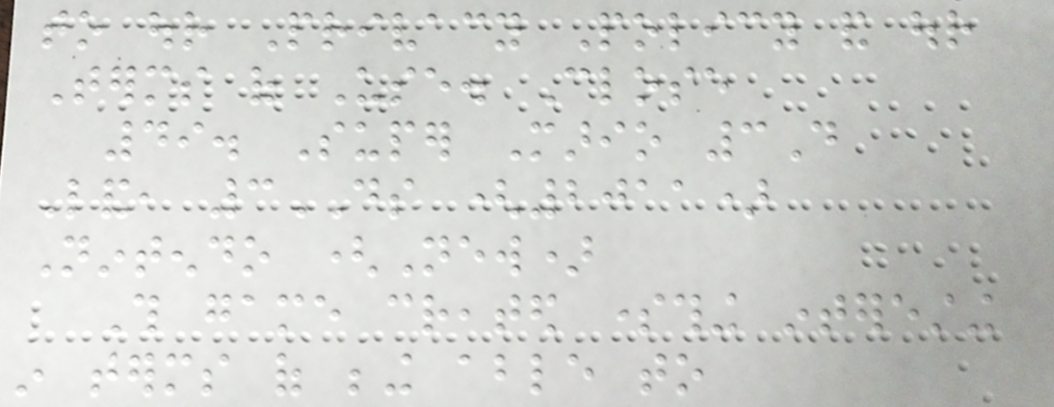to our Privacy Policy and our
Terms of Use. Close
49. Super Mario 3D
Land, 3DS (2011)
Nintendo (New)
This game created something interesting
in terms of being able to
